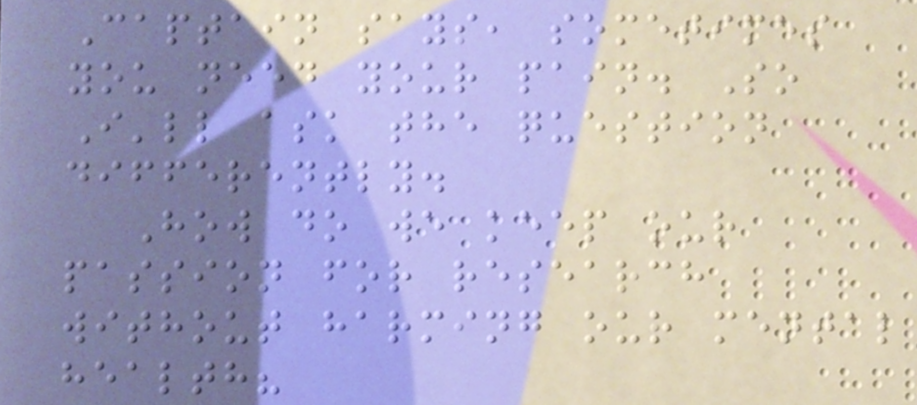Captain says, sometimes
you need your pain. So
I'll ask the question
differently.
How do we keep our
passion for research
without harming our mental
health?
